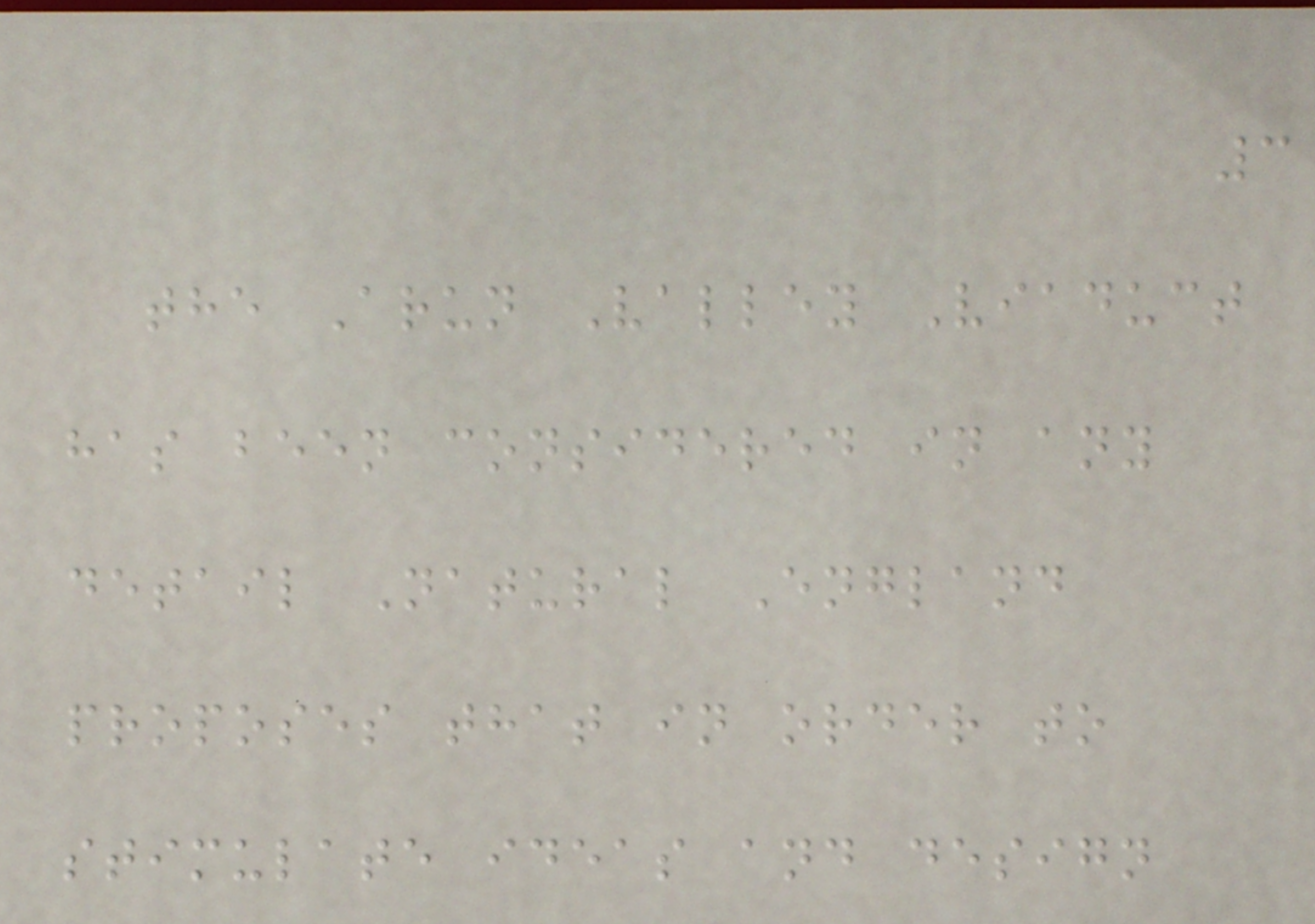3
the Arun Valley Viaduct
has been considered in any
detail Natural England
proposes that in order to
stimulate ideas and design
